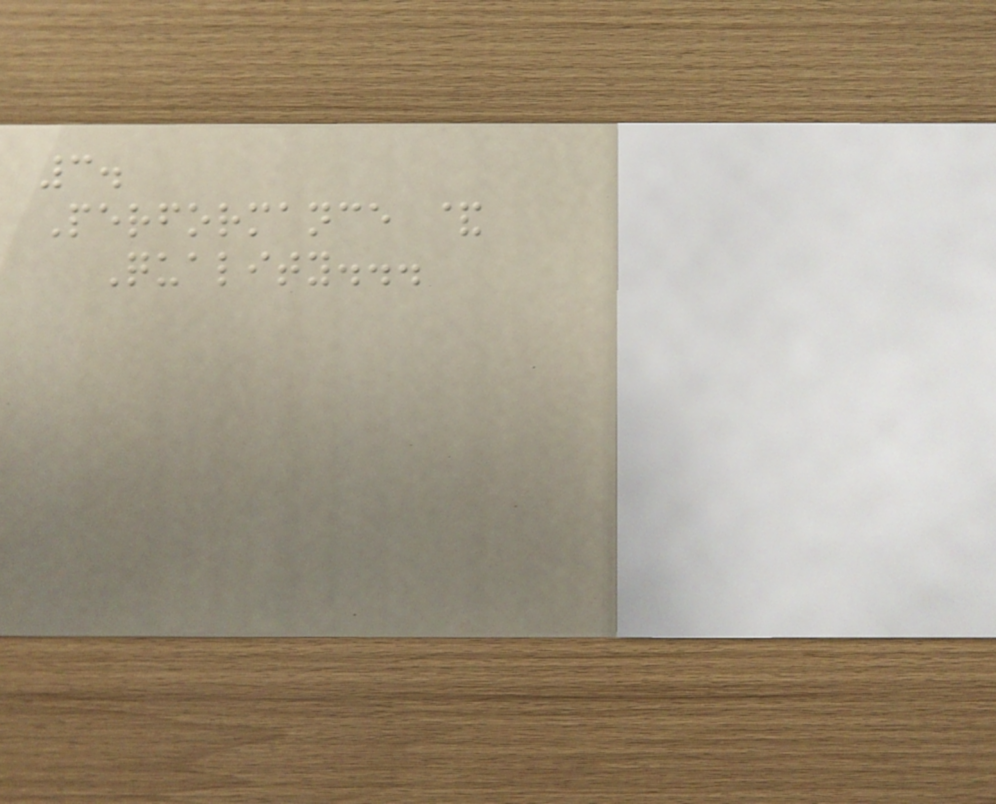3.
Performance &
Quality...
